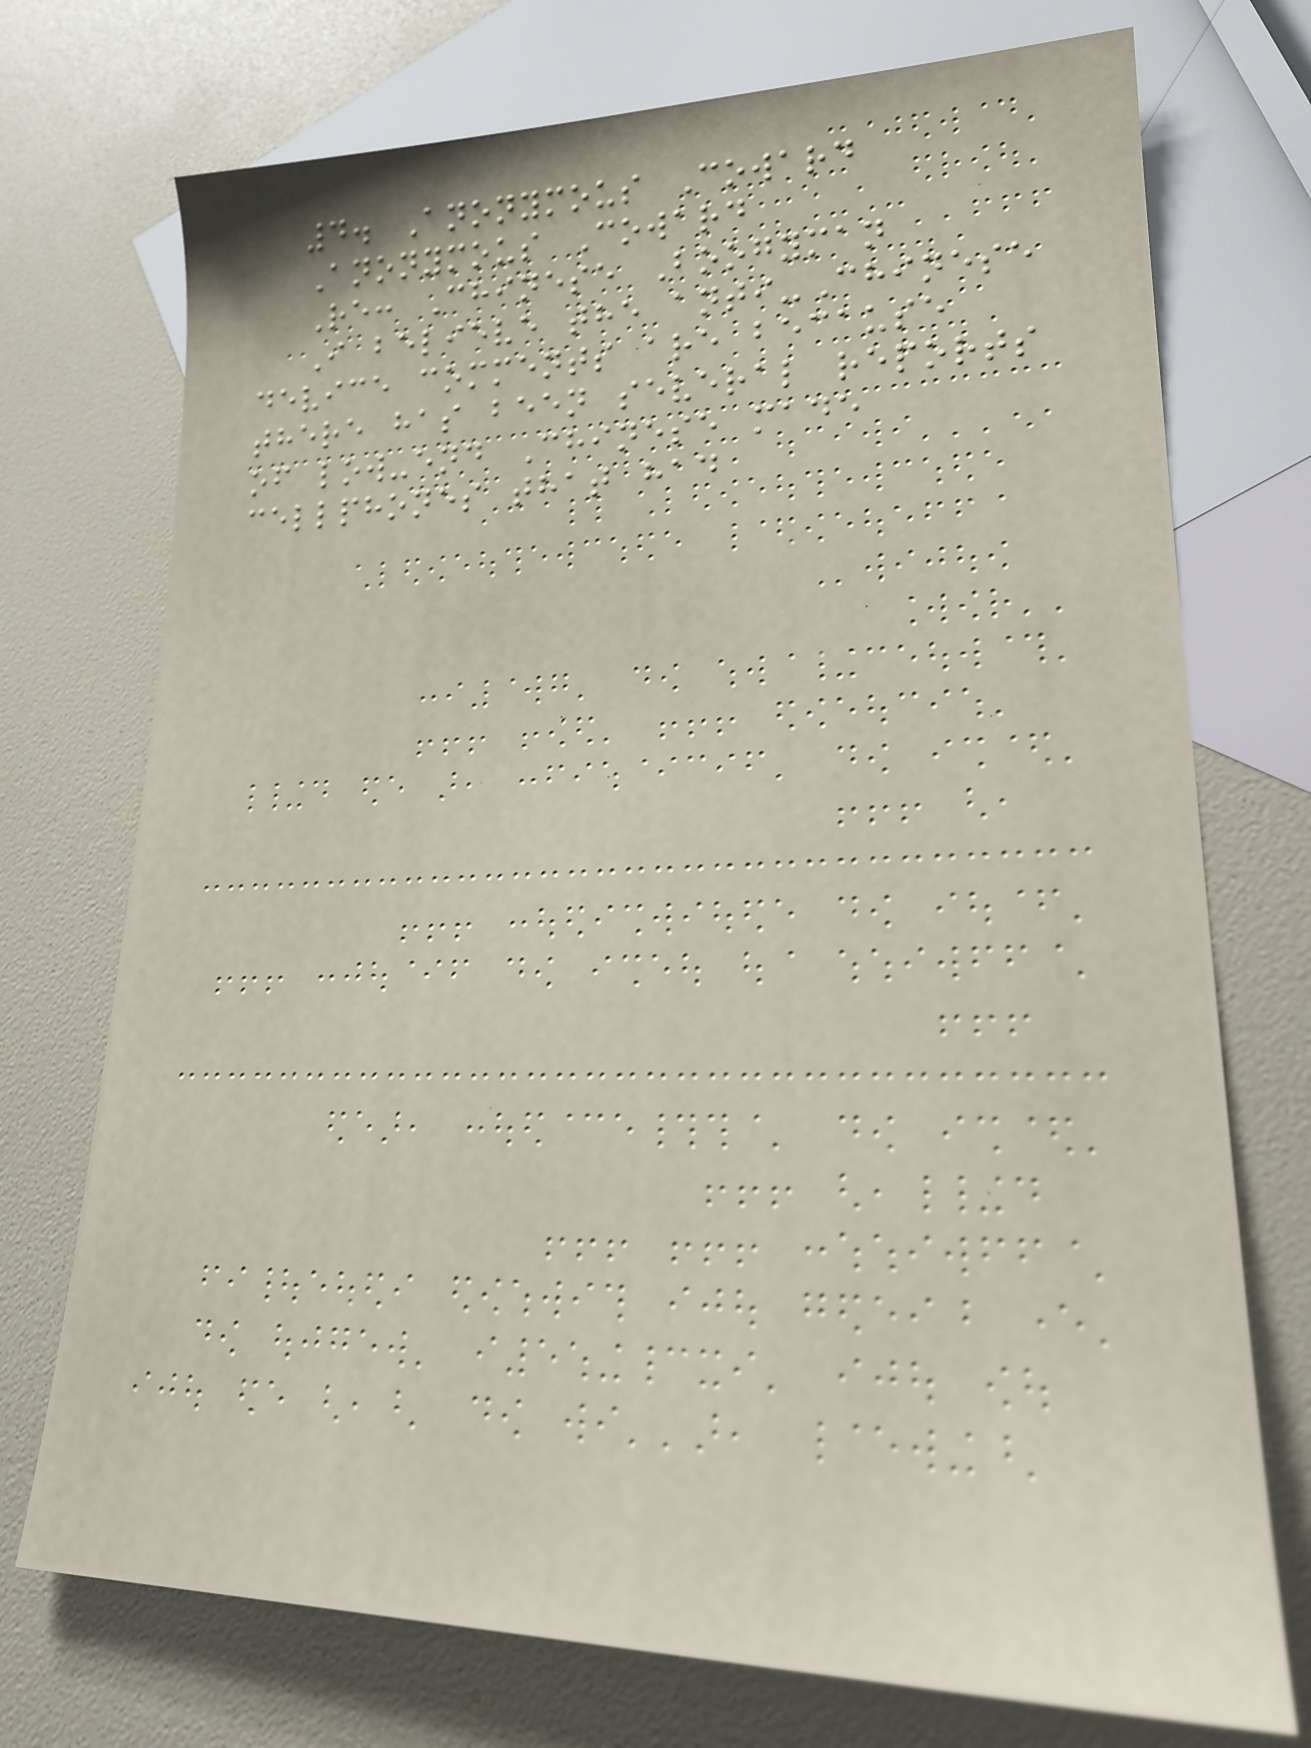4. Anonymous Coward
Anonymous Coward
Re: Chinese Boogyman
I believe the anti-Chinese
device comments are because
there has been several reports
of low-end Chinese made
cellphones that had
